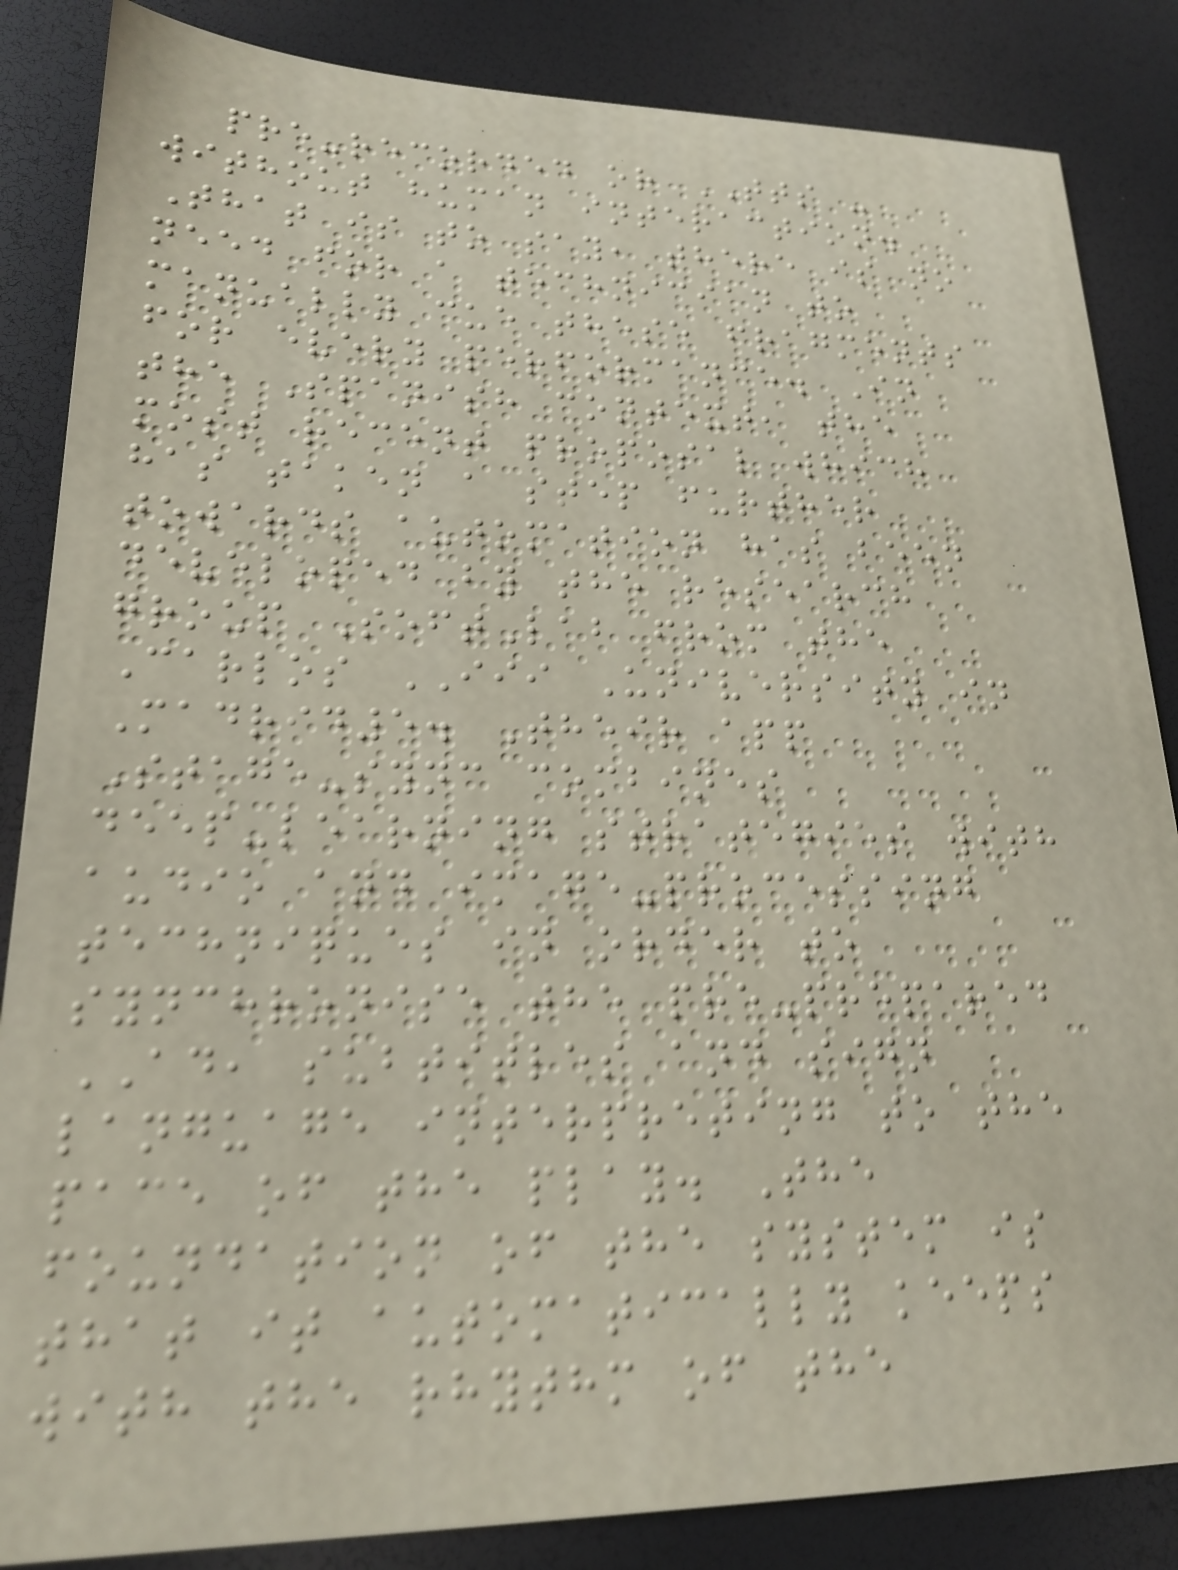pre-recorded or TTS -
without human interaction.
That is to say, there is no
need for a technician to
manually cue these fragments
for every performance. In
the Spanish context, the
most recent proposal which
has taken a step further
towards automation has been
developed by the research
group SoftLab from the
Carlos III University in
Madrid5. Their app
Stage-sync combines
deep-learning strategies with
audio and image-processing
techniques in order to
synchronise the pre-prepared
AD, subtitles and sign
language interpreting to the
pace of the play. The
foundation of the system is
that it automatically keeps
with the rhythm of the
